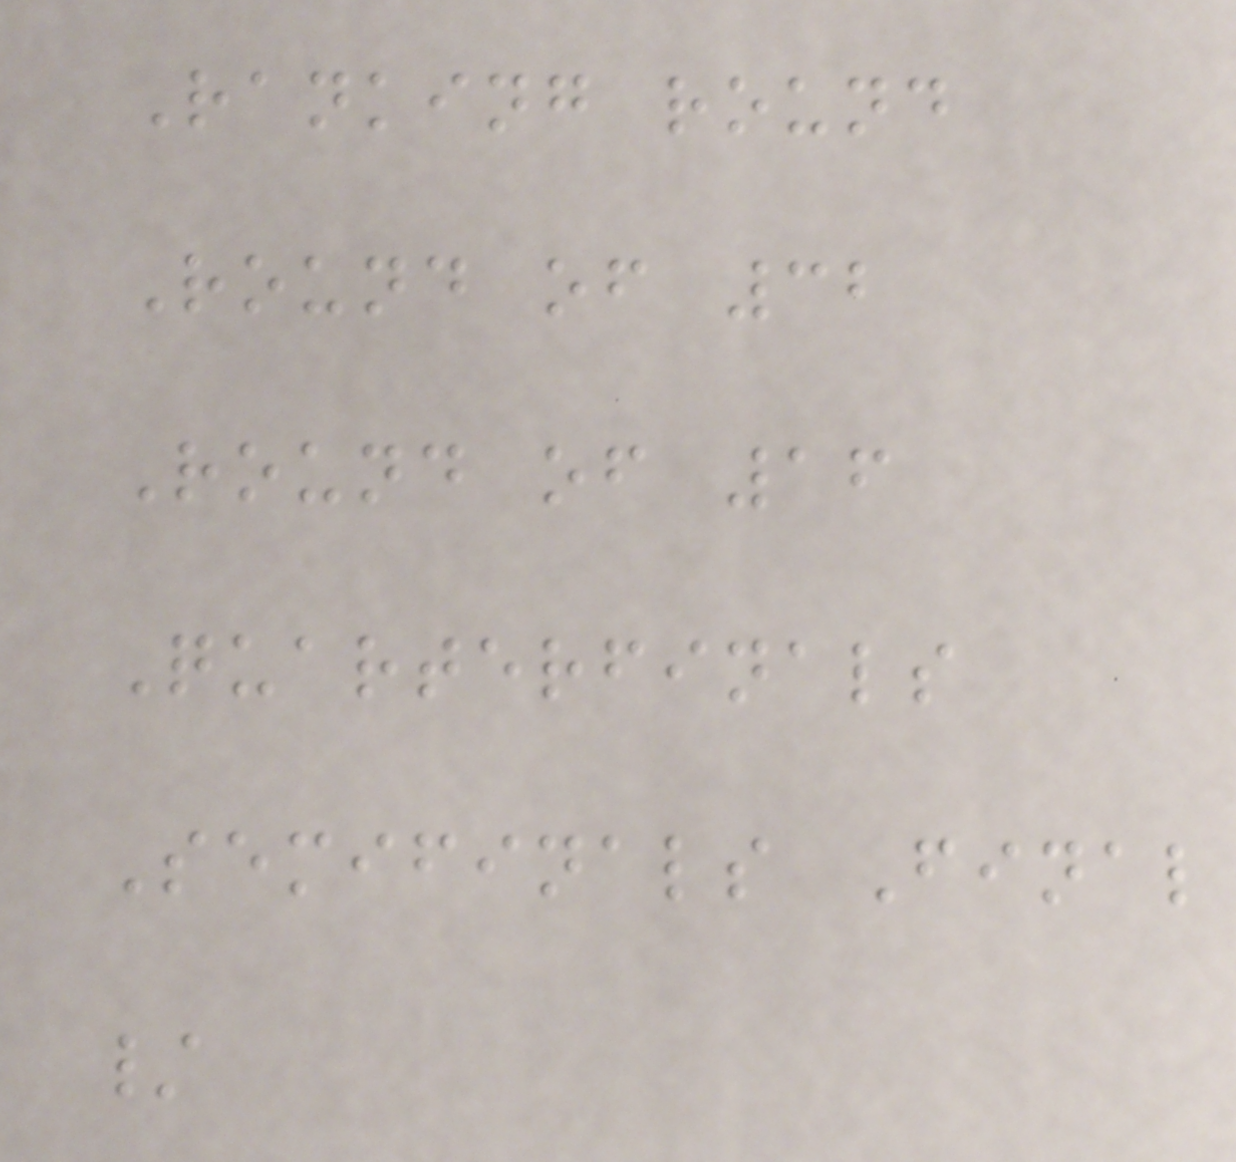Ranking round
Round of 32
Round of 16
Quarterfinals
Semifinals Final
/
